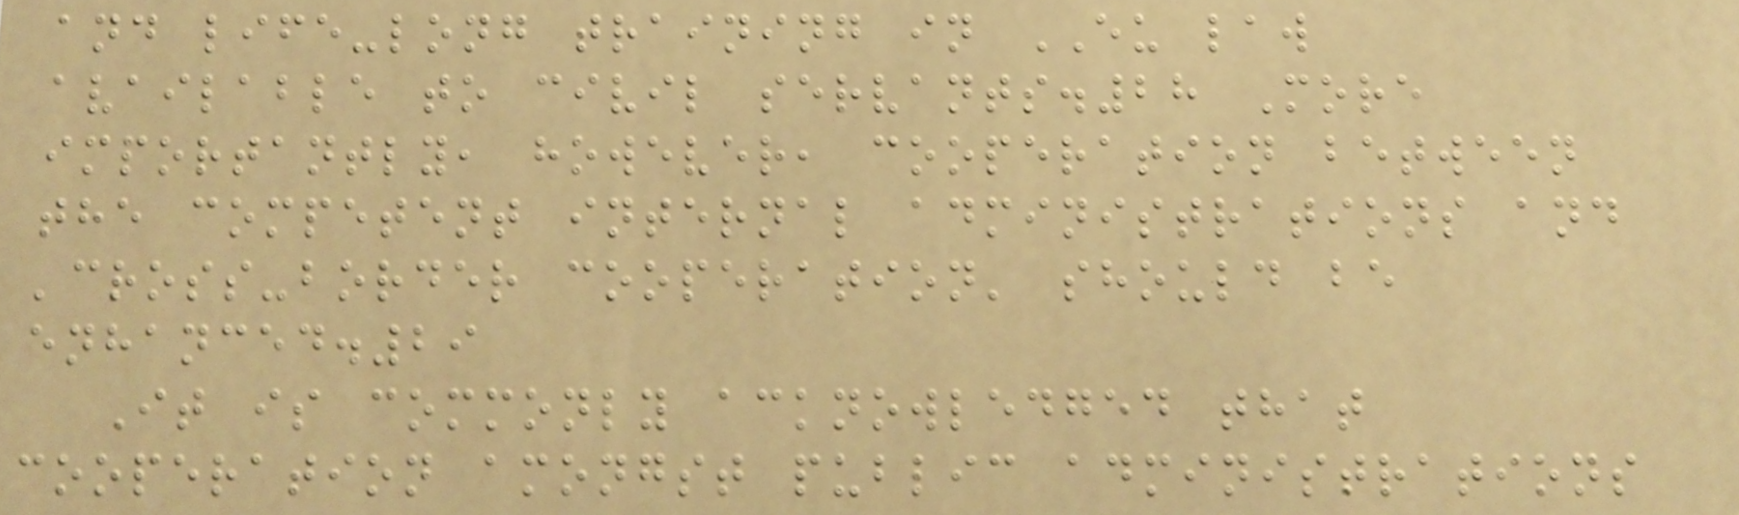and life-long training in EU law
available to civil servants.28 More
importantly, however, cooperation between
the competent internal administrations and
'cross-border cooperation' should be
enhanced.29
It is commonly acknowledged that
cooperation amongst public administrations
